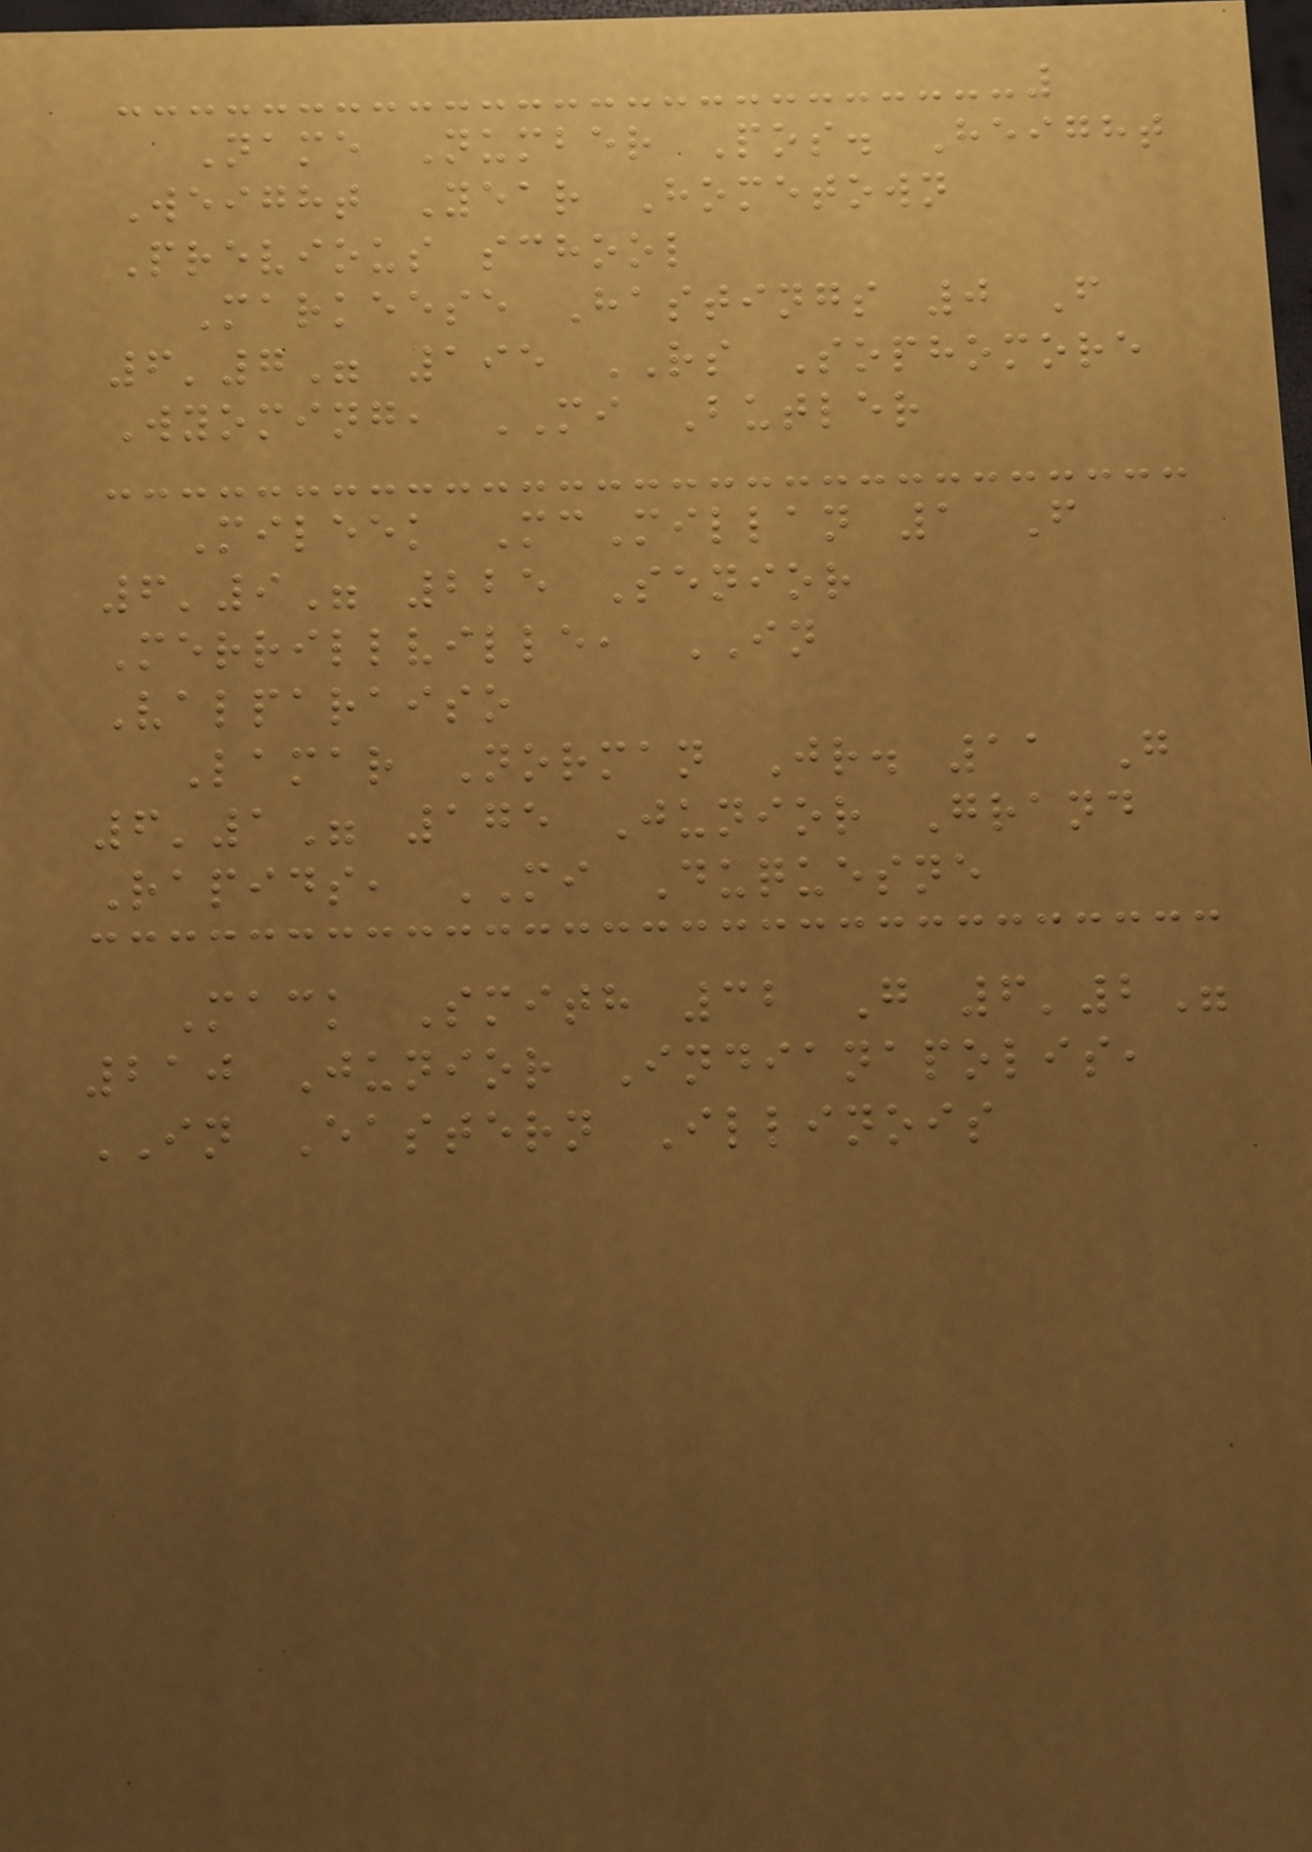Name Number Pos. Height
Weight Year Hometown
Previous school
Markeese Hastings 0 F
6'7" 195 RS Sophomore
Wyoming, MI Butler
Mileek McMillan 1 F
6'9" 225 Senior
Merrillville, IN
Valparaiso
Lamar Norman Jr. 11 G
6'1" 175 Junior Grand
Rapids, MI Duquesne
Mack Smith 32 G 6'2"
210 Junior Indianapolis,
IN Eastern Illinois
